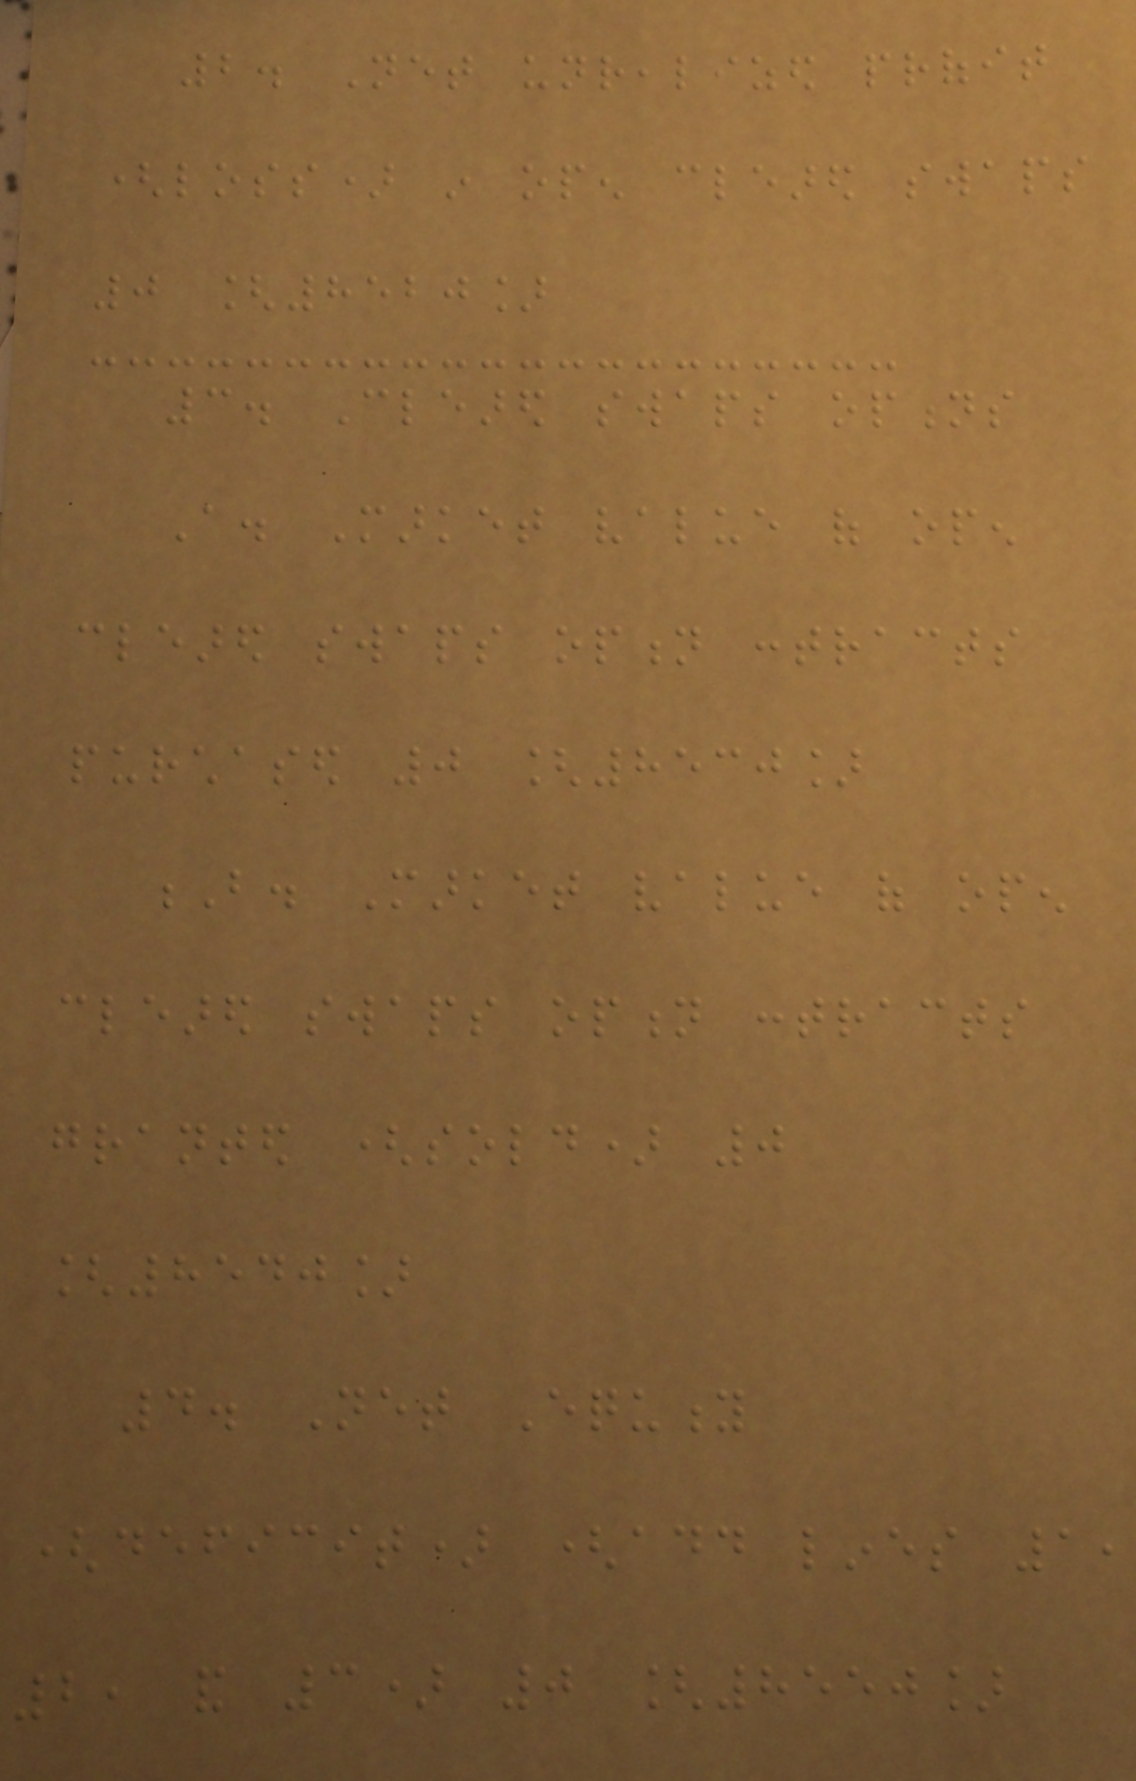2. Net unrealized profit
(loss) in open cleared swaps
0 [8520]
3. Cleared swaps options
A. Market value of open
cleared swaps option contracts
purchased 0 [8530]
B. Market value of open
cleared swaps option contracts
granted (sold) 0
[8540]
4. Net Equity
(deficit) (add lines 1,
2, and 3) 0 [8550]
